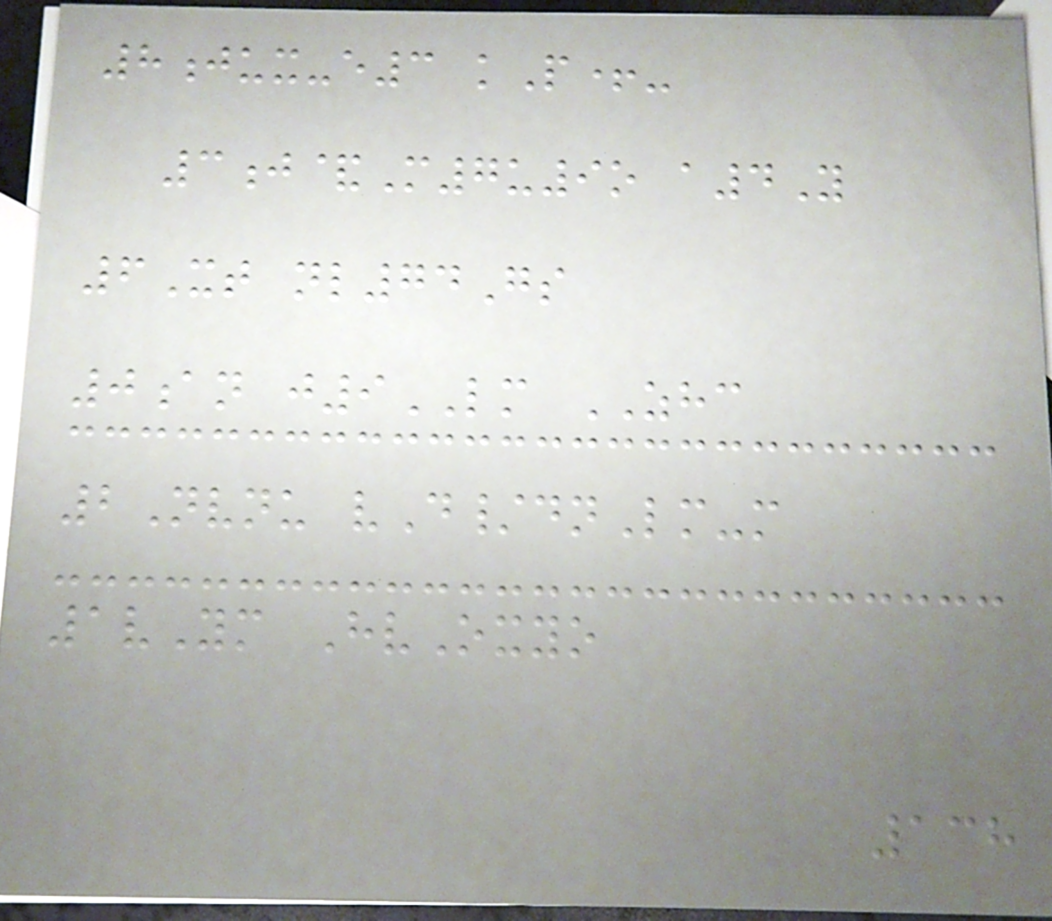8jux-e3 kP+-
3j&M7u9o a4Y
6Xt nl74Gs
0an j9LM ZHC
2Nvnu vD/dnLm-m
1vYm HvOxyo
138
